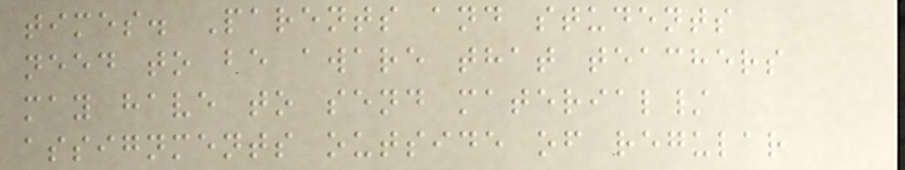times. Parents and students
need to be aware that teachers
may have to send material/
assignments outside of regular
